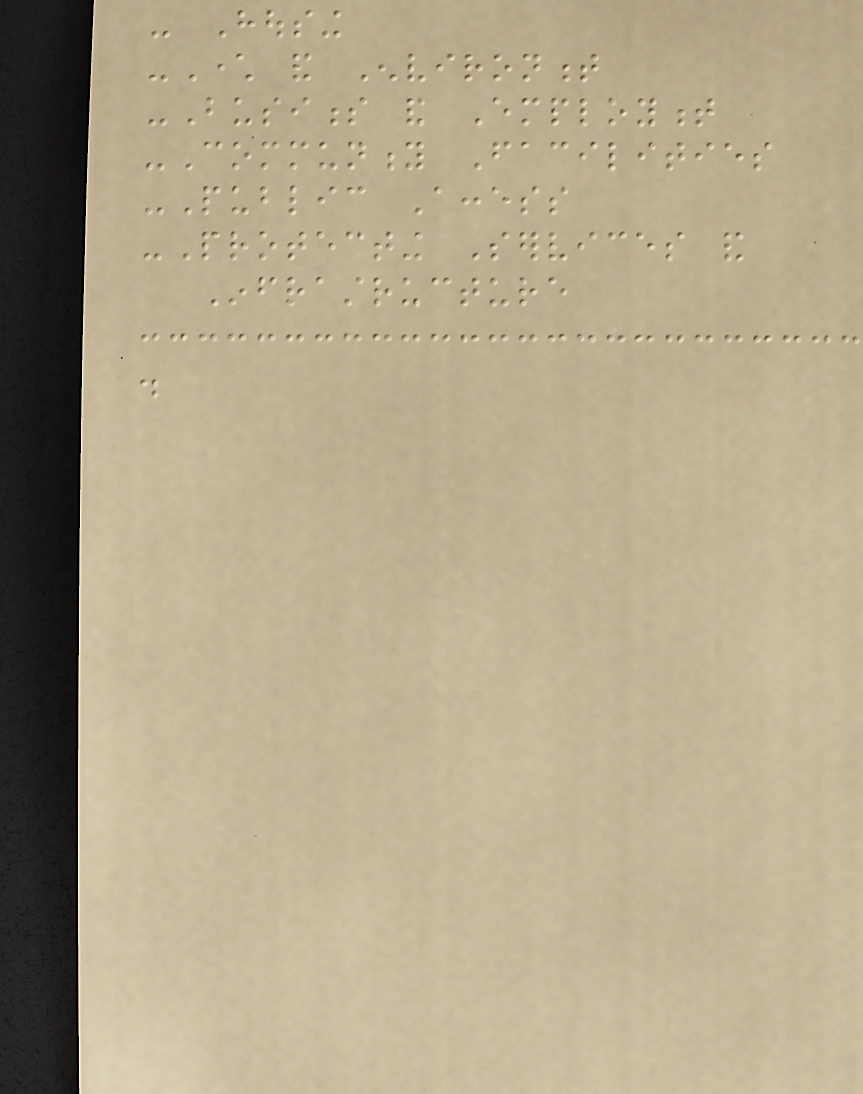- Housing
-Character and Environment
-Business and Employment
-Community Facilities
-Public Access
-Protecting Services and
Infrastructure
.
